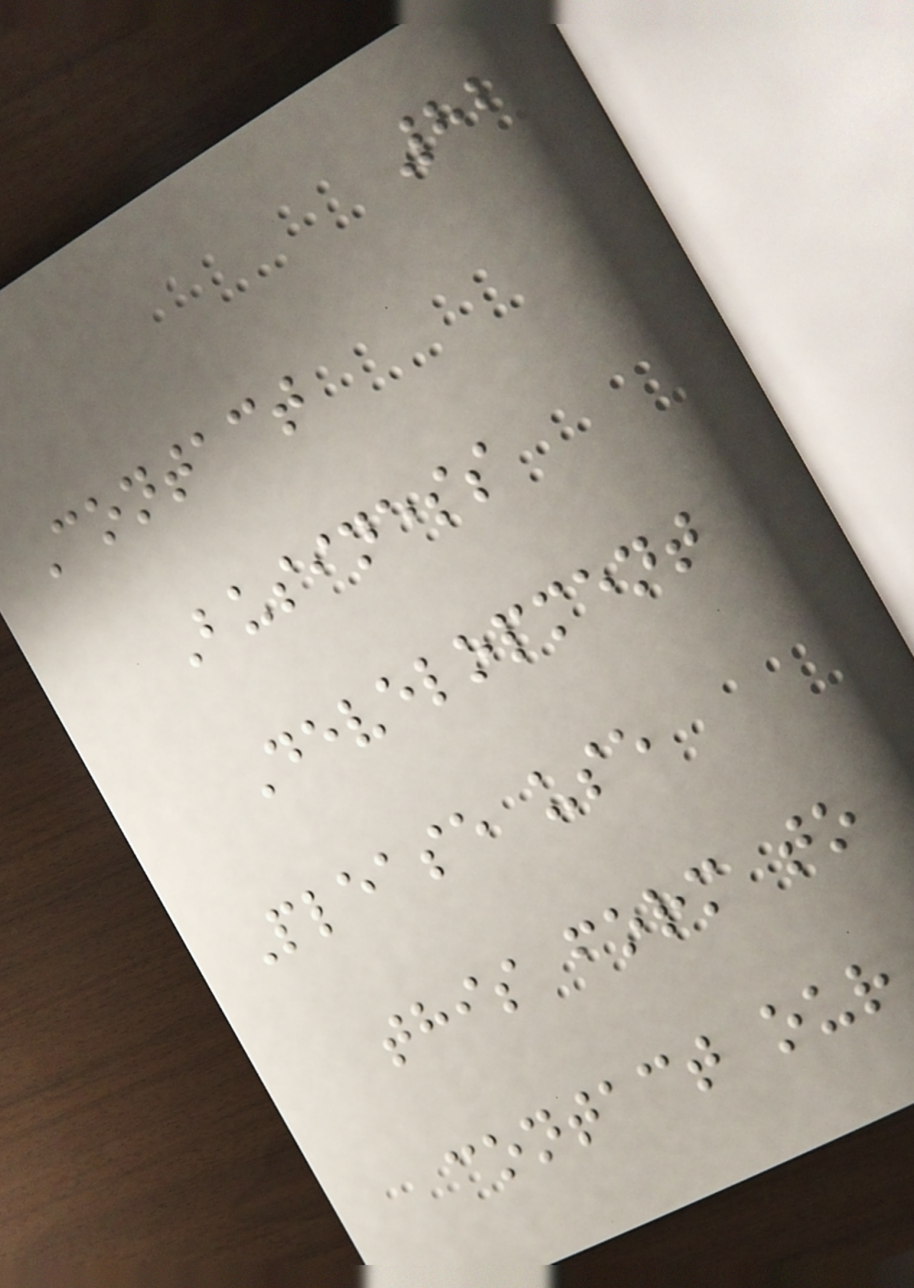82
Contact
Business
Development
Please use
this form to
contact our
